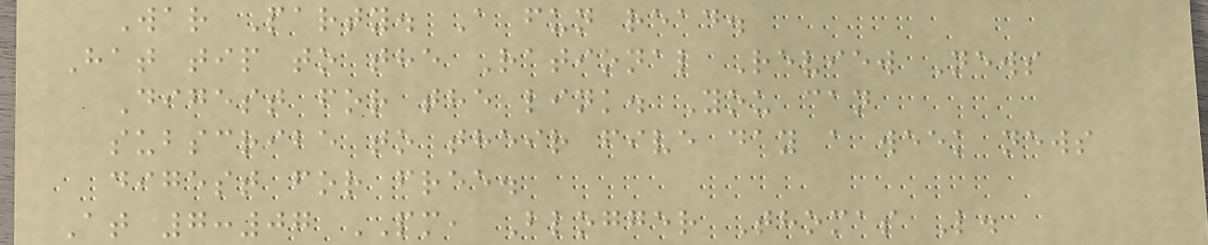War Party. A fun read.
Hat tip to the Rational Review News
Digest for the link. You can
subscribe to their five day a week news
digest for free.
At 7:07 PM, Blogger Thomas L.
